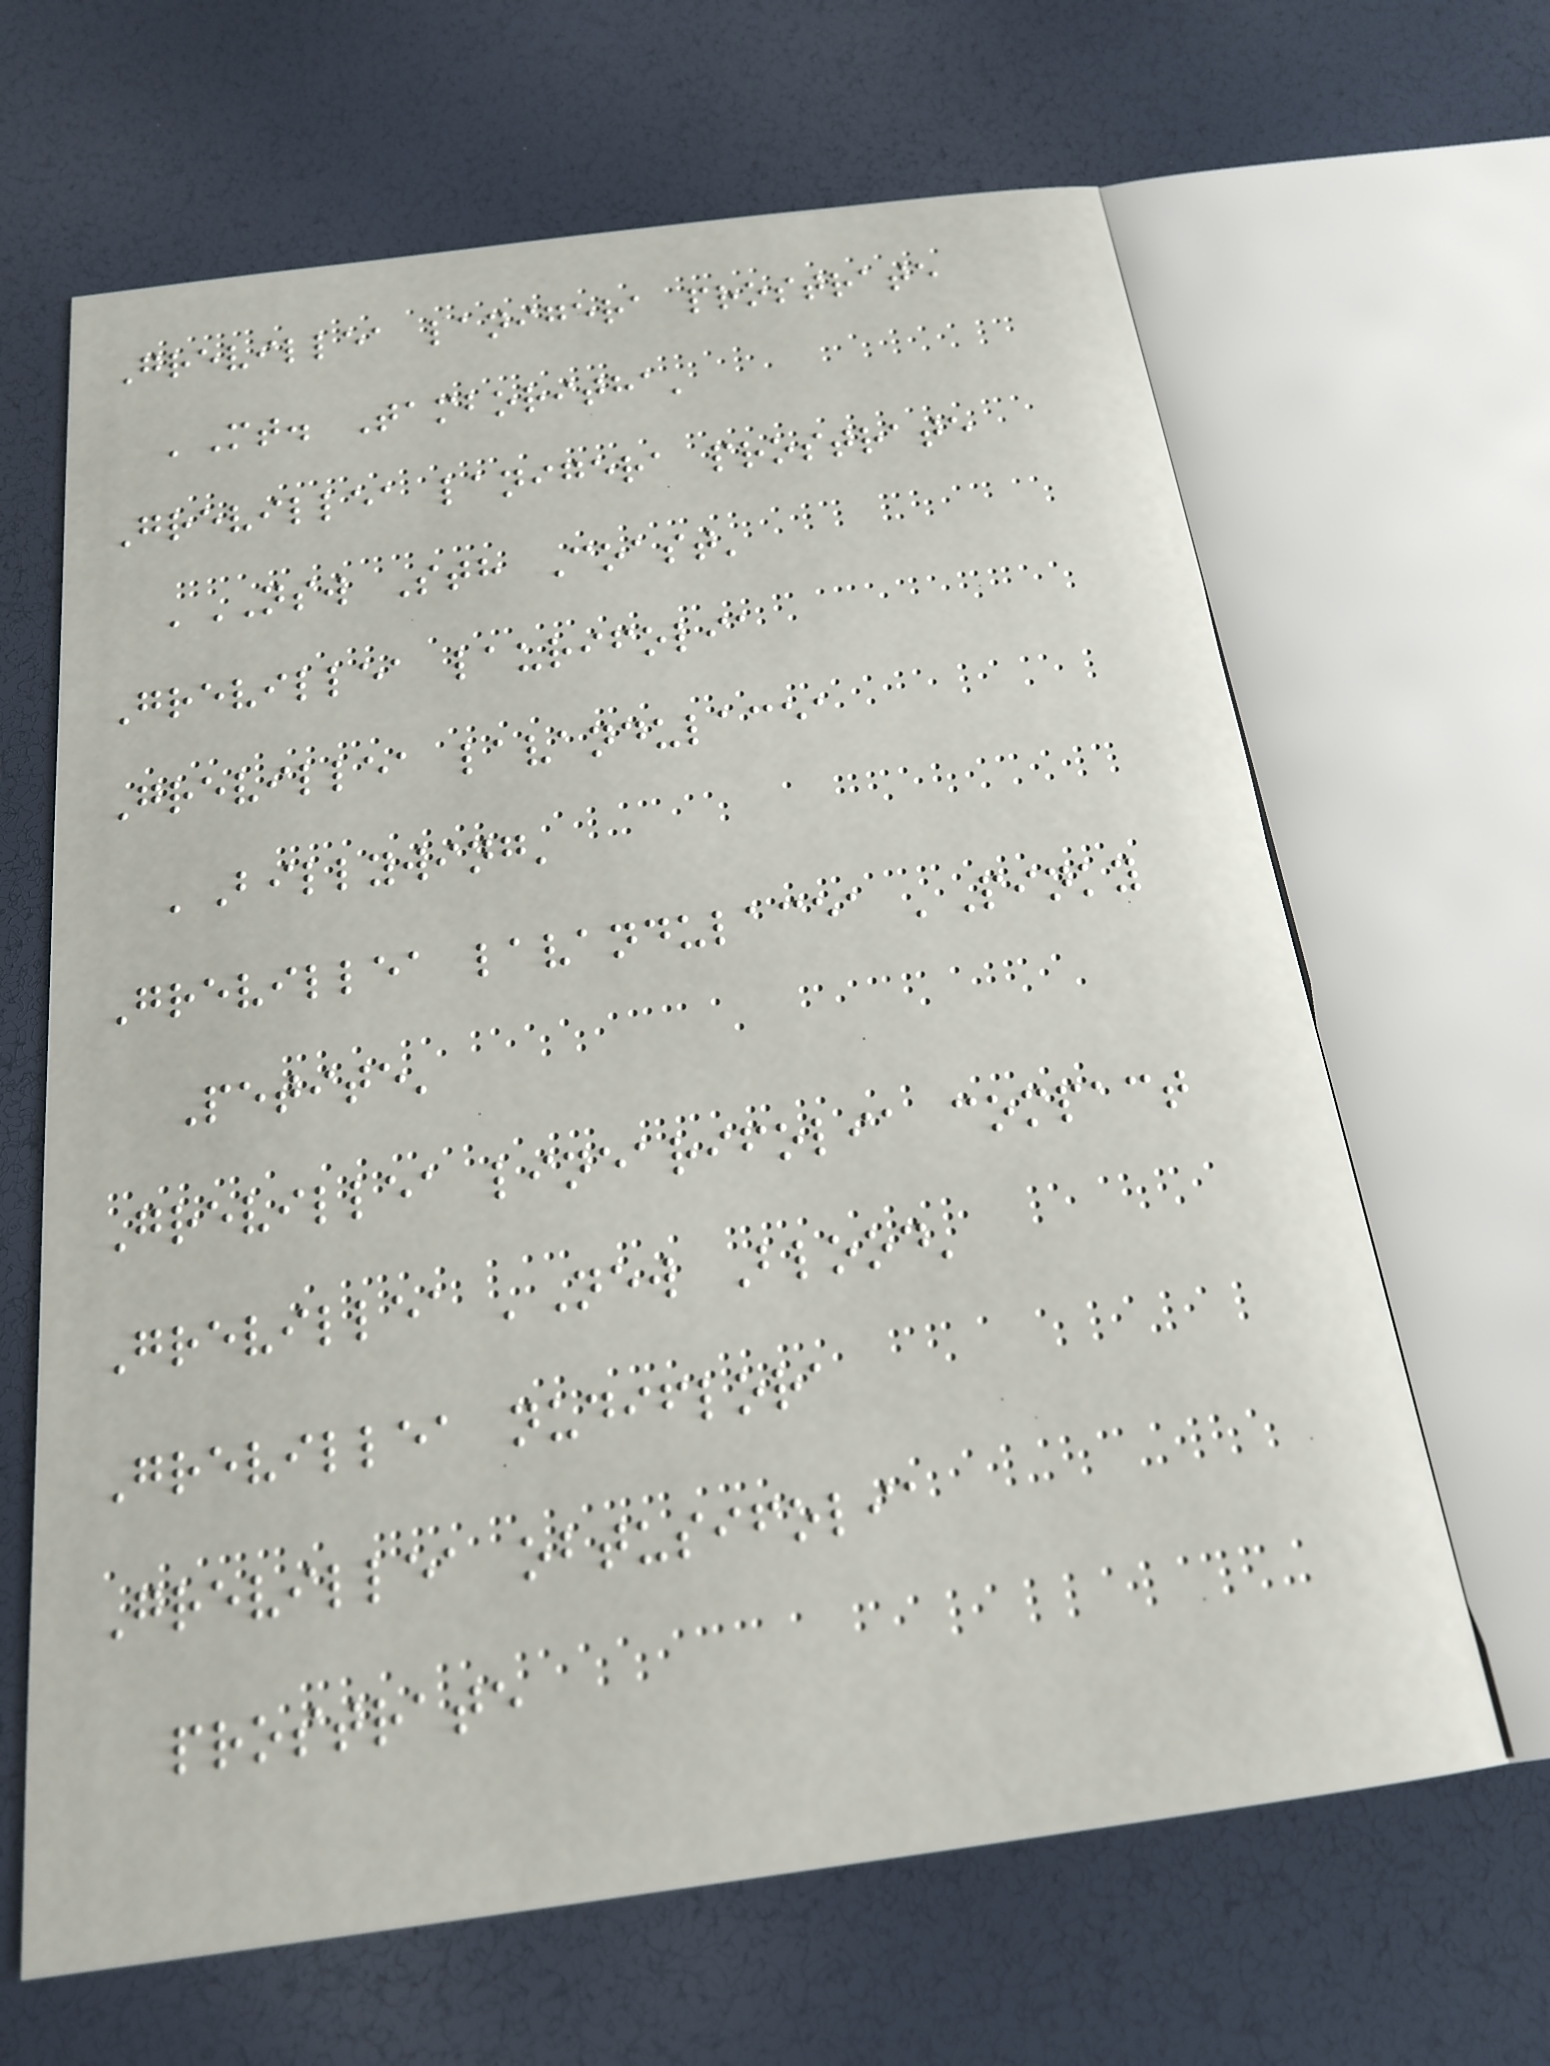Grevillea lanigera prostrate
'Mt. Tamboritha'
Grevillea lanigera prostrate
'NSW Sth Coast'
Grevillea laurifolia
Grevillea lavandulacea
'Billywing'
Grevillea lavandulacea 'Pinky
Petite'
Grevillea linearifolia compact
Grevillea 'New Blood'
Grevillea nudiflora
Grevillea obtusifolia
prostrate
